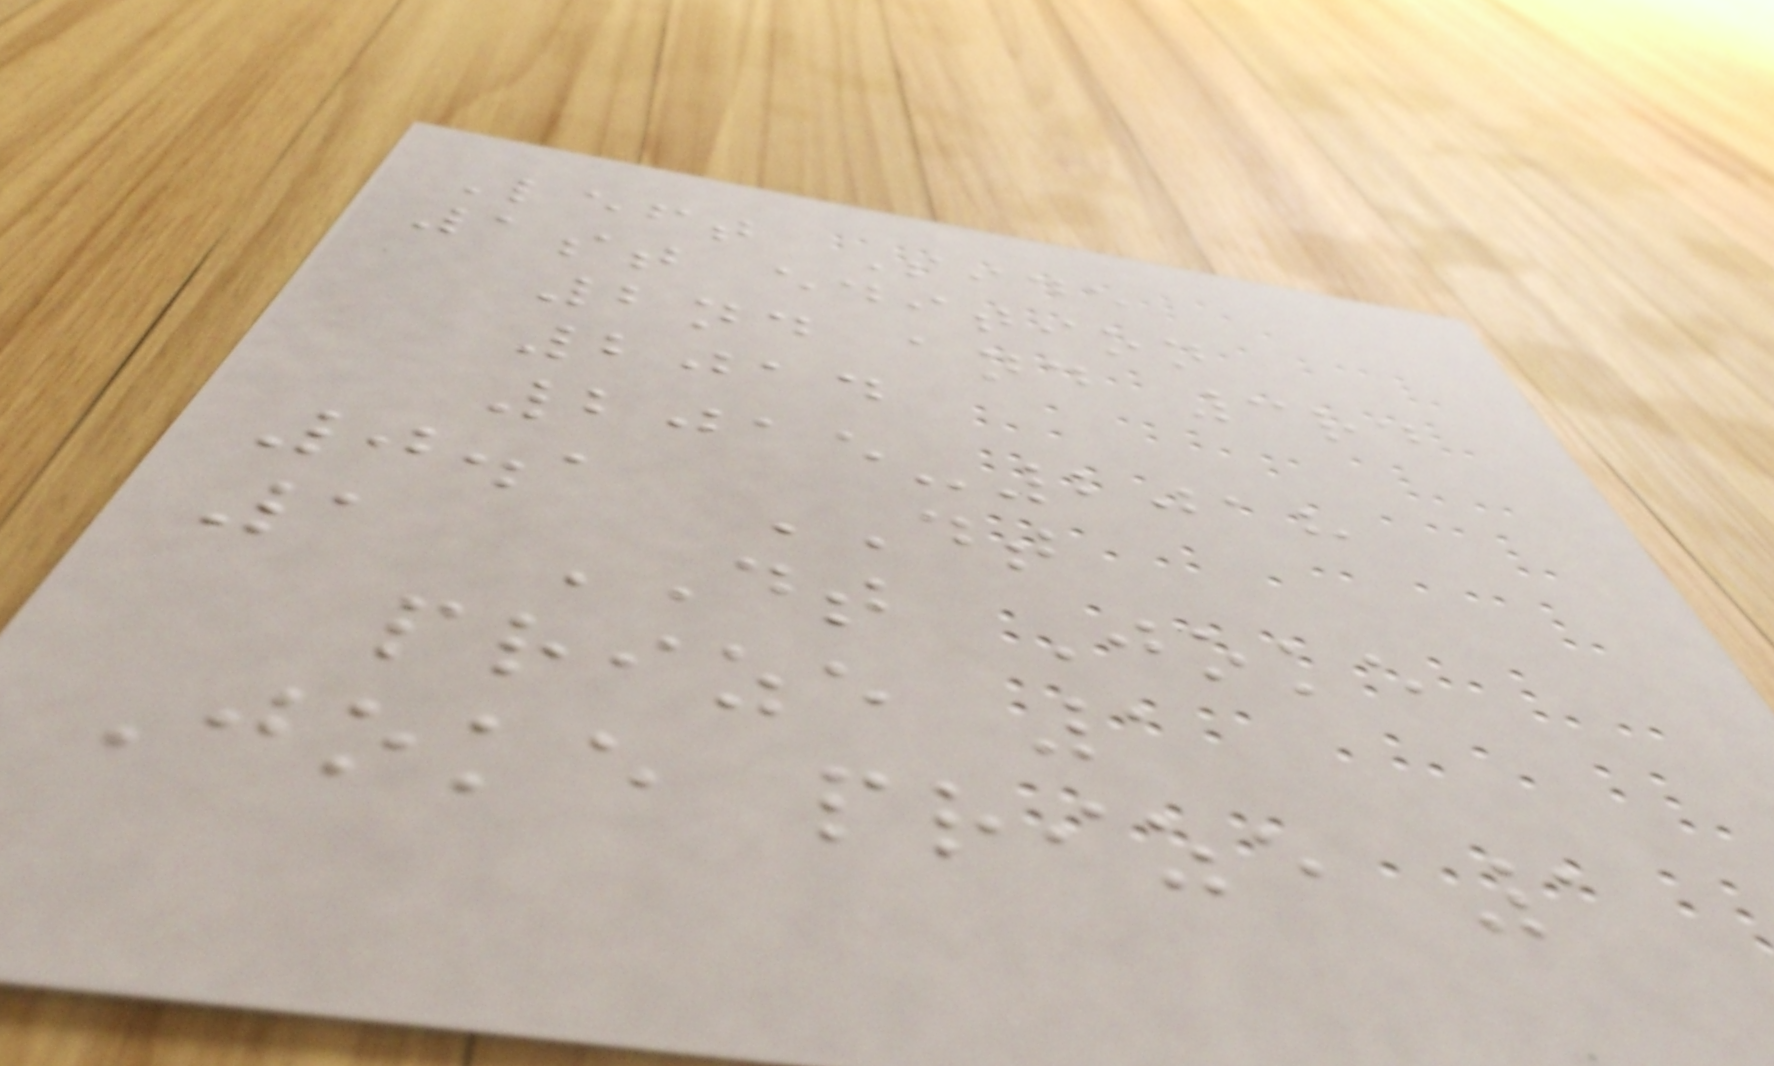Left Side
1st edition
2nd and 3rd
2014
2015-2018
0.1 DT
1 DT Joke
prize 1
Joke prize 1
